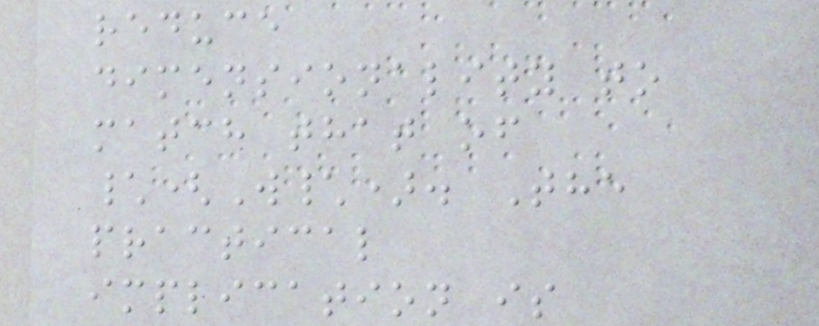reduce
dimensionality to
match that of
\(W\). The
practical
implication is
